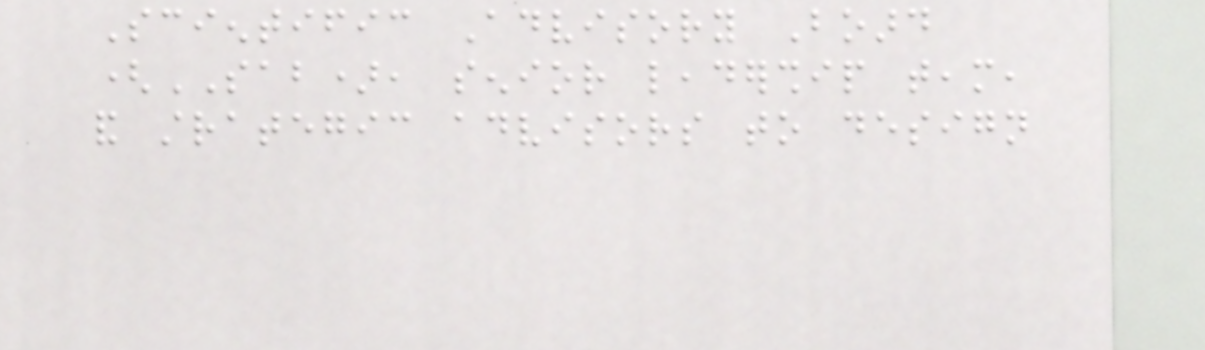Scientific Advisory Board
(SAB), senior leadership team,
and strategic advisors to design
